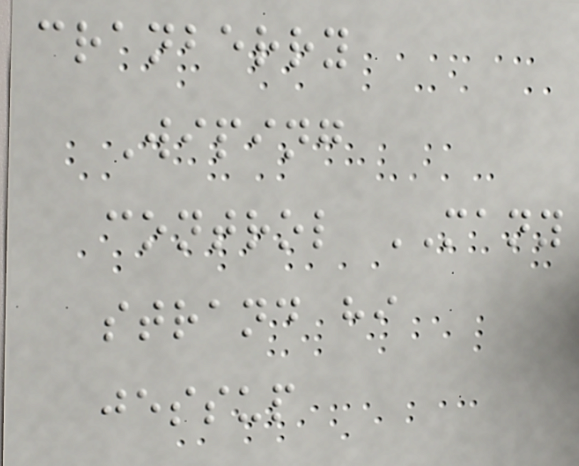cranberry
Wiping
control MANY
strand hi
jessup
